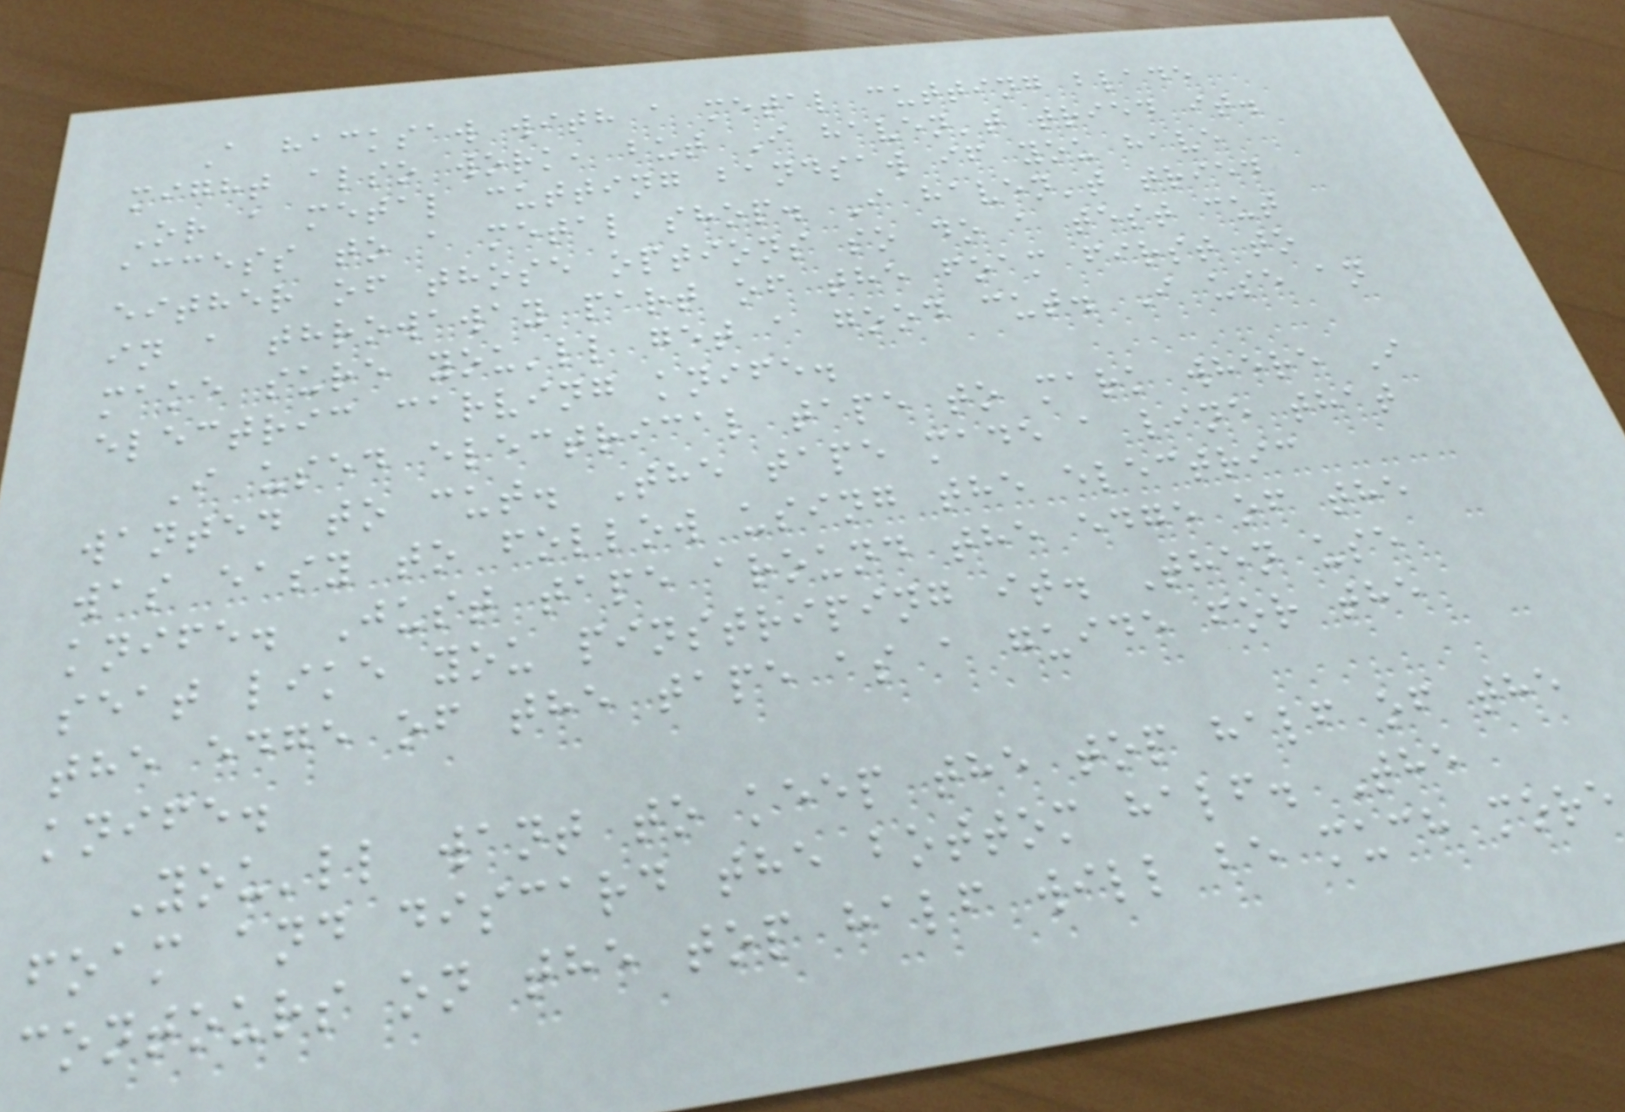A hacksaw with a metal cutting blade
might also work, but I haven't tried it.
Or a metal cutting bandsaw if you have
access to a metal shop. I haven't tried
either of those options so do a test cut
in a throwaway part of the foam first to
make sure you'll get a good cut. I use an
electric carving knife.
I used electrical tape to mark where I
wanted to cut. The tape made a line that
was easy to follow using the electric
knife. Just tape around the edge of the
seat like you pinstriping it. Then use
the edge of the tape as a guide for the
knife.
You'll want to keep the top half of the
foam and discard the bottom half. The
contours on the top half will be much more
